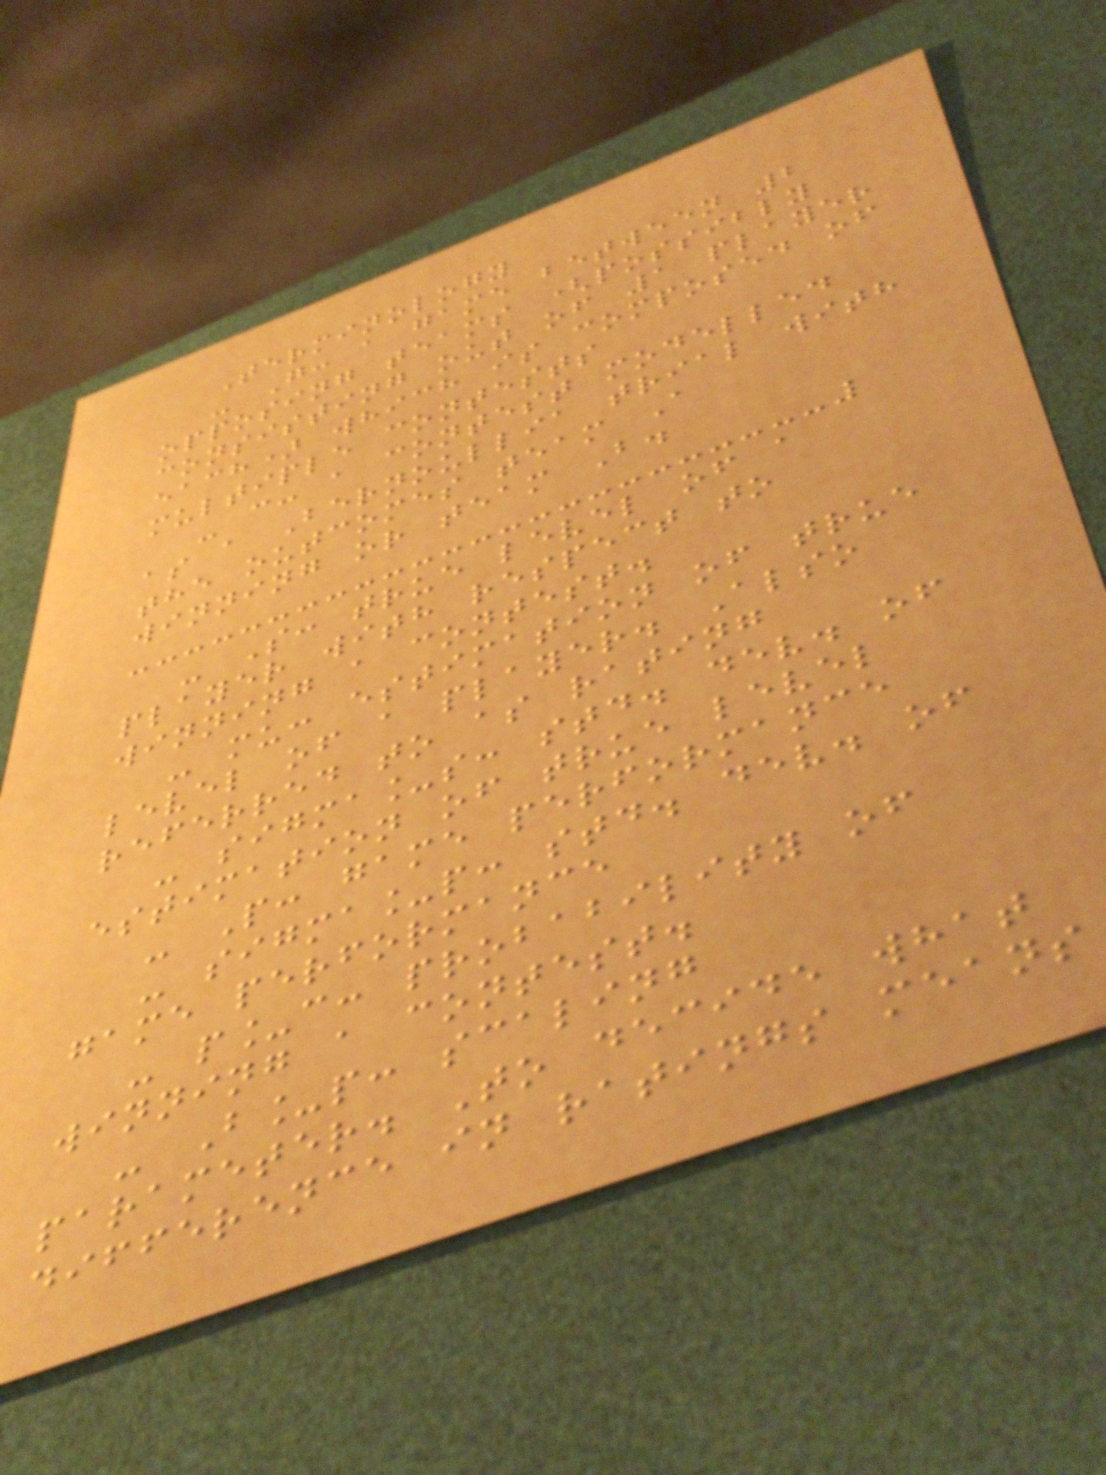Terminology
- G: a game between 2
opposing teams (possibly
consisting out of 1 player
each) which is composed of
multiple contests
- c: a contest modelled
as a Bernoullia trial with
the outcomes team A
winning or team B.
- S: true level of a
player with respect to
winning a contest.
- mu: estimation of true
level of a player. Also
referred to as rating
- sigma_s: std. dev. of
estimation of true level
- P: game performance
- sigma_p: std. dev. of
game performance
- p_c: probability of
winning a contest.
- B_p: scaling
parameter. To decide what
difference in ratings means
